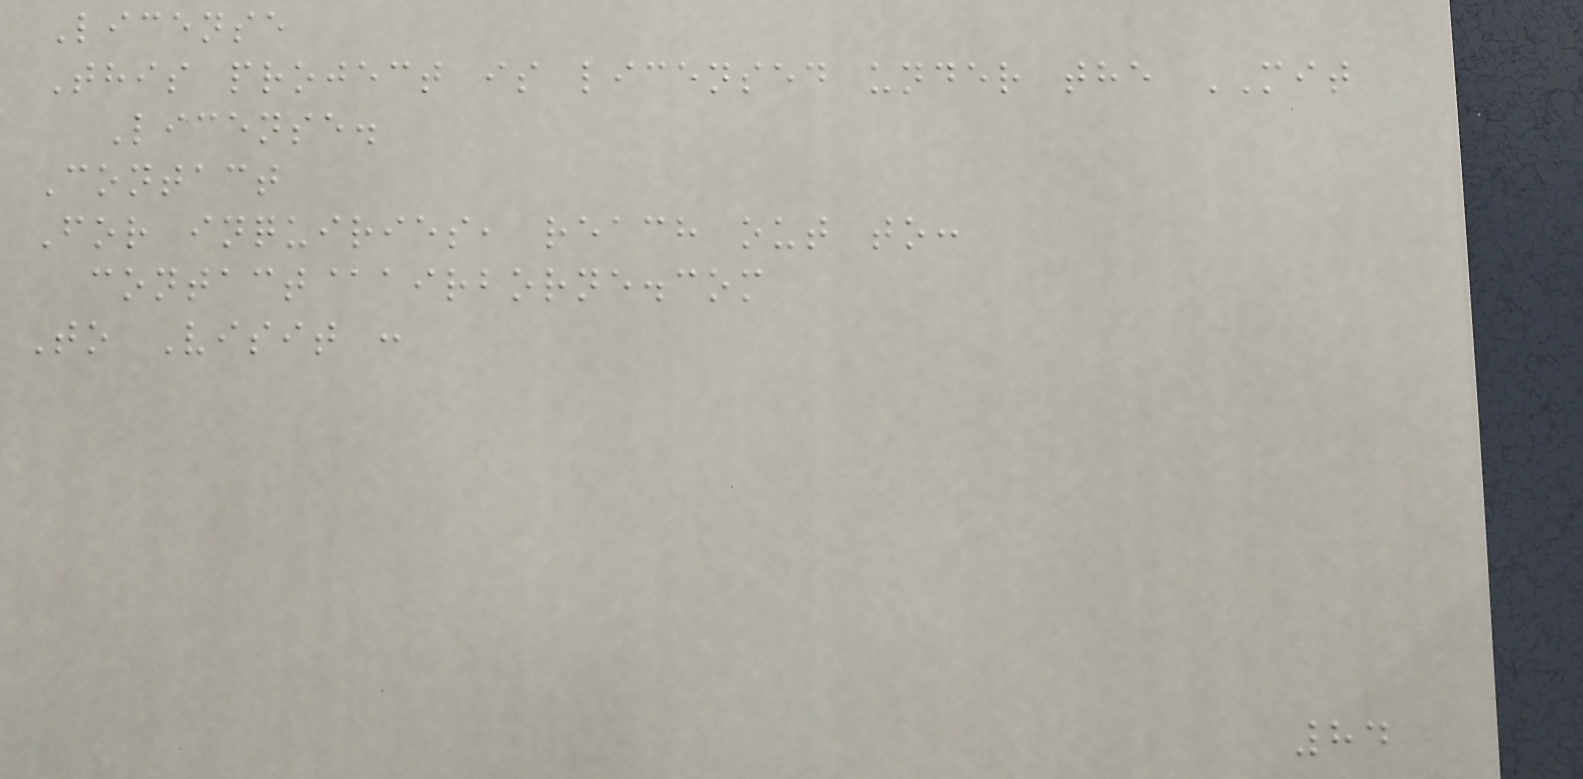License
This project is licensed under the MIT
License.
Contact
For inquiries, reach out to:
contact@airborne.com
To Visit :
84
